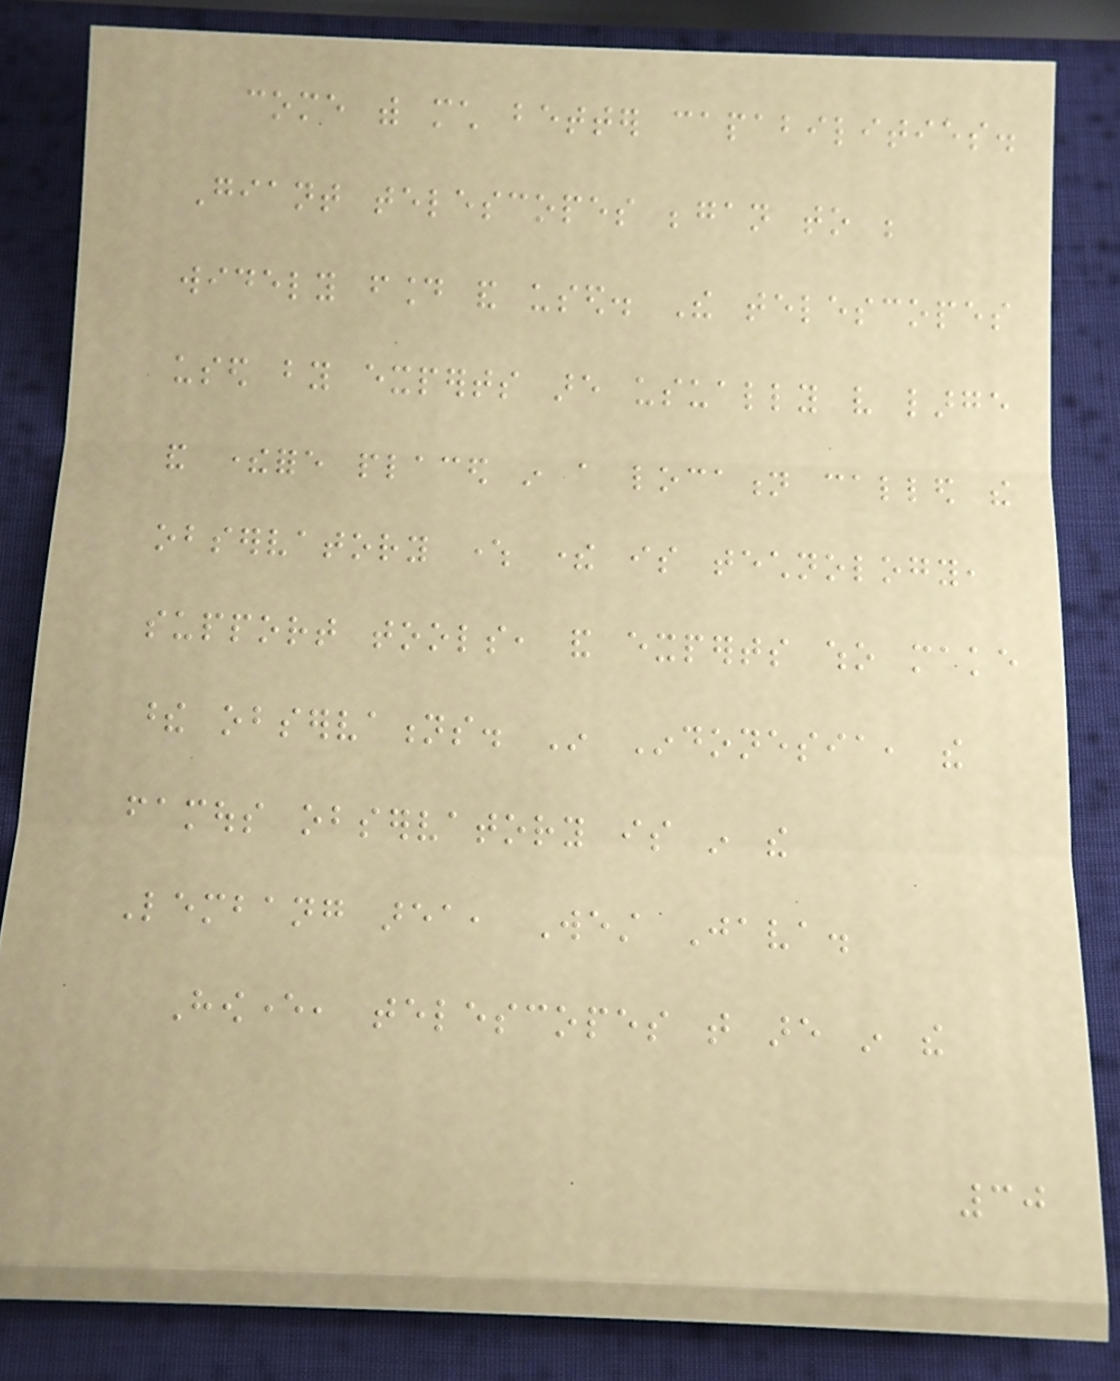come with much better capabilities.
Giant telescopes began to be
widely found and used. The telescopes
used by experts are usually very large
and therefore placed in a location called the
observatory where there is technology,
support tools, and experts who make
these observations. In Indonesia, the
famous observatory is in the
Lembang area, West Java.
However, telescopes that are in the
30
